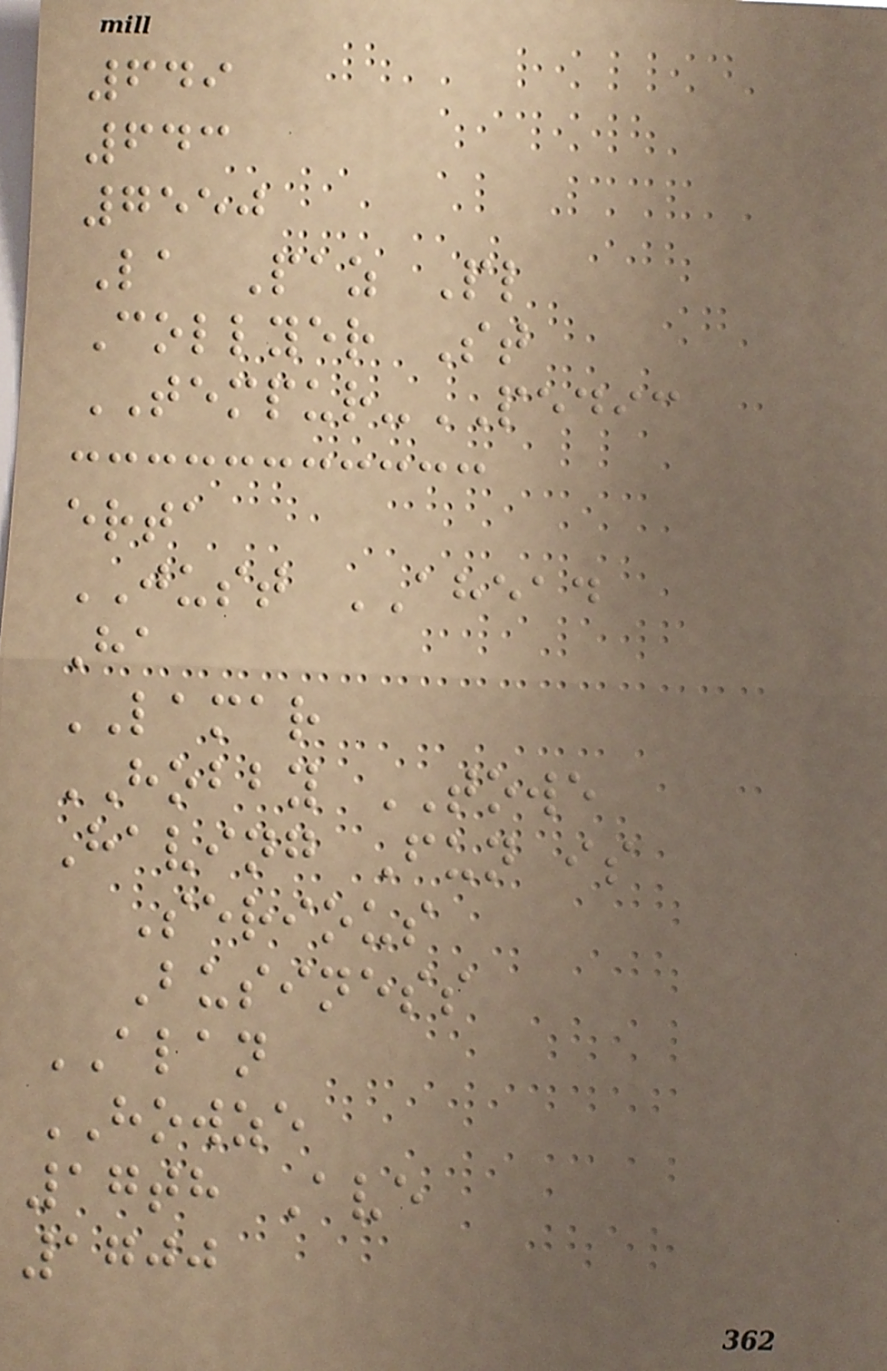649
643
7550
La Paz Pl
Collyer St
TEMPUR-PEDIC
erta
JUST AHEAD
Ha
LAMAR
HOBBY TOWE
Having Fun is
Serious
Business
ALAN
HOWZE
17th Ave
1700
